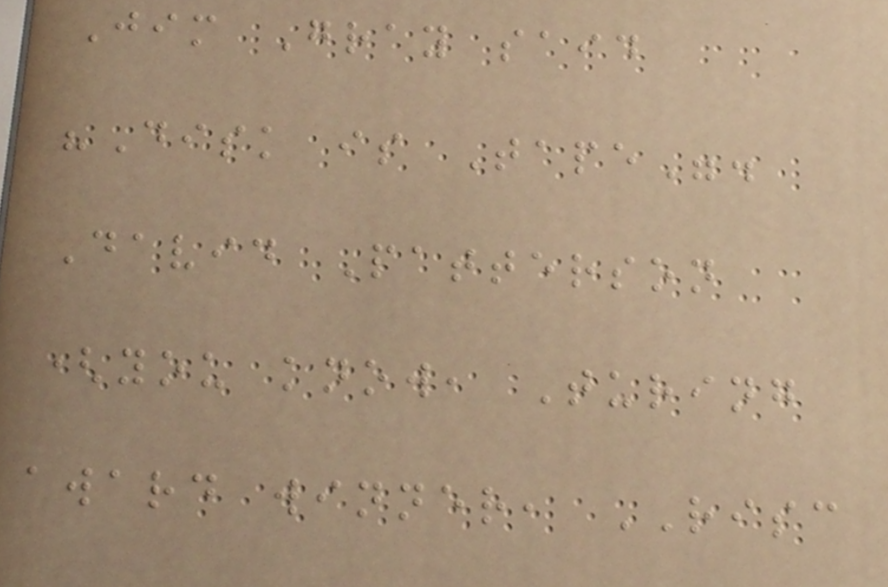Jim Gray said
"Disk is Tape".
David Patterson
(you know, Turing
award winner, RISC
